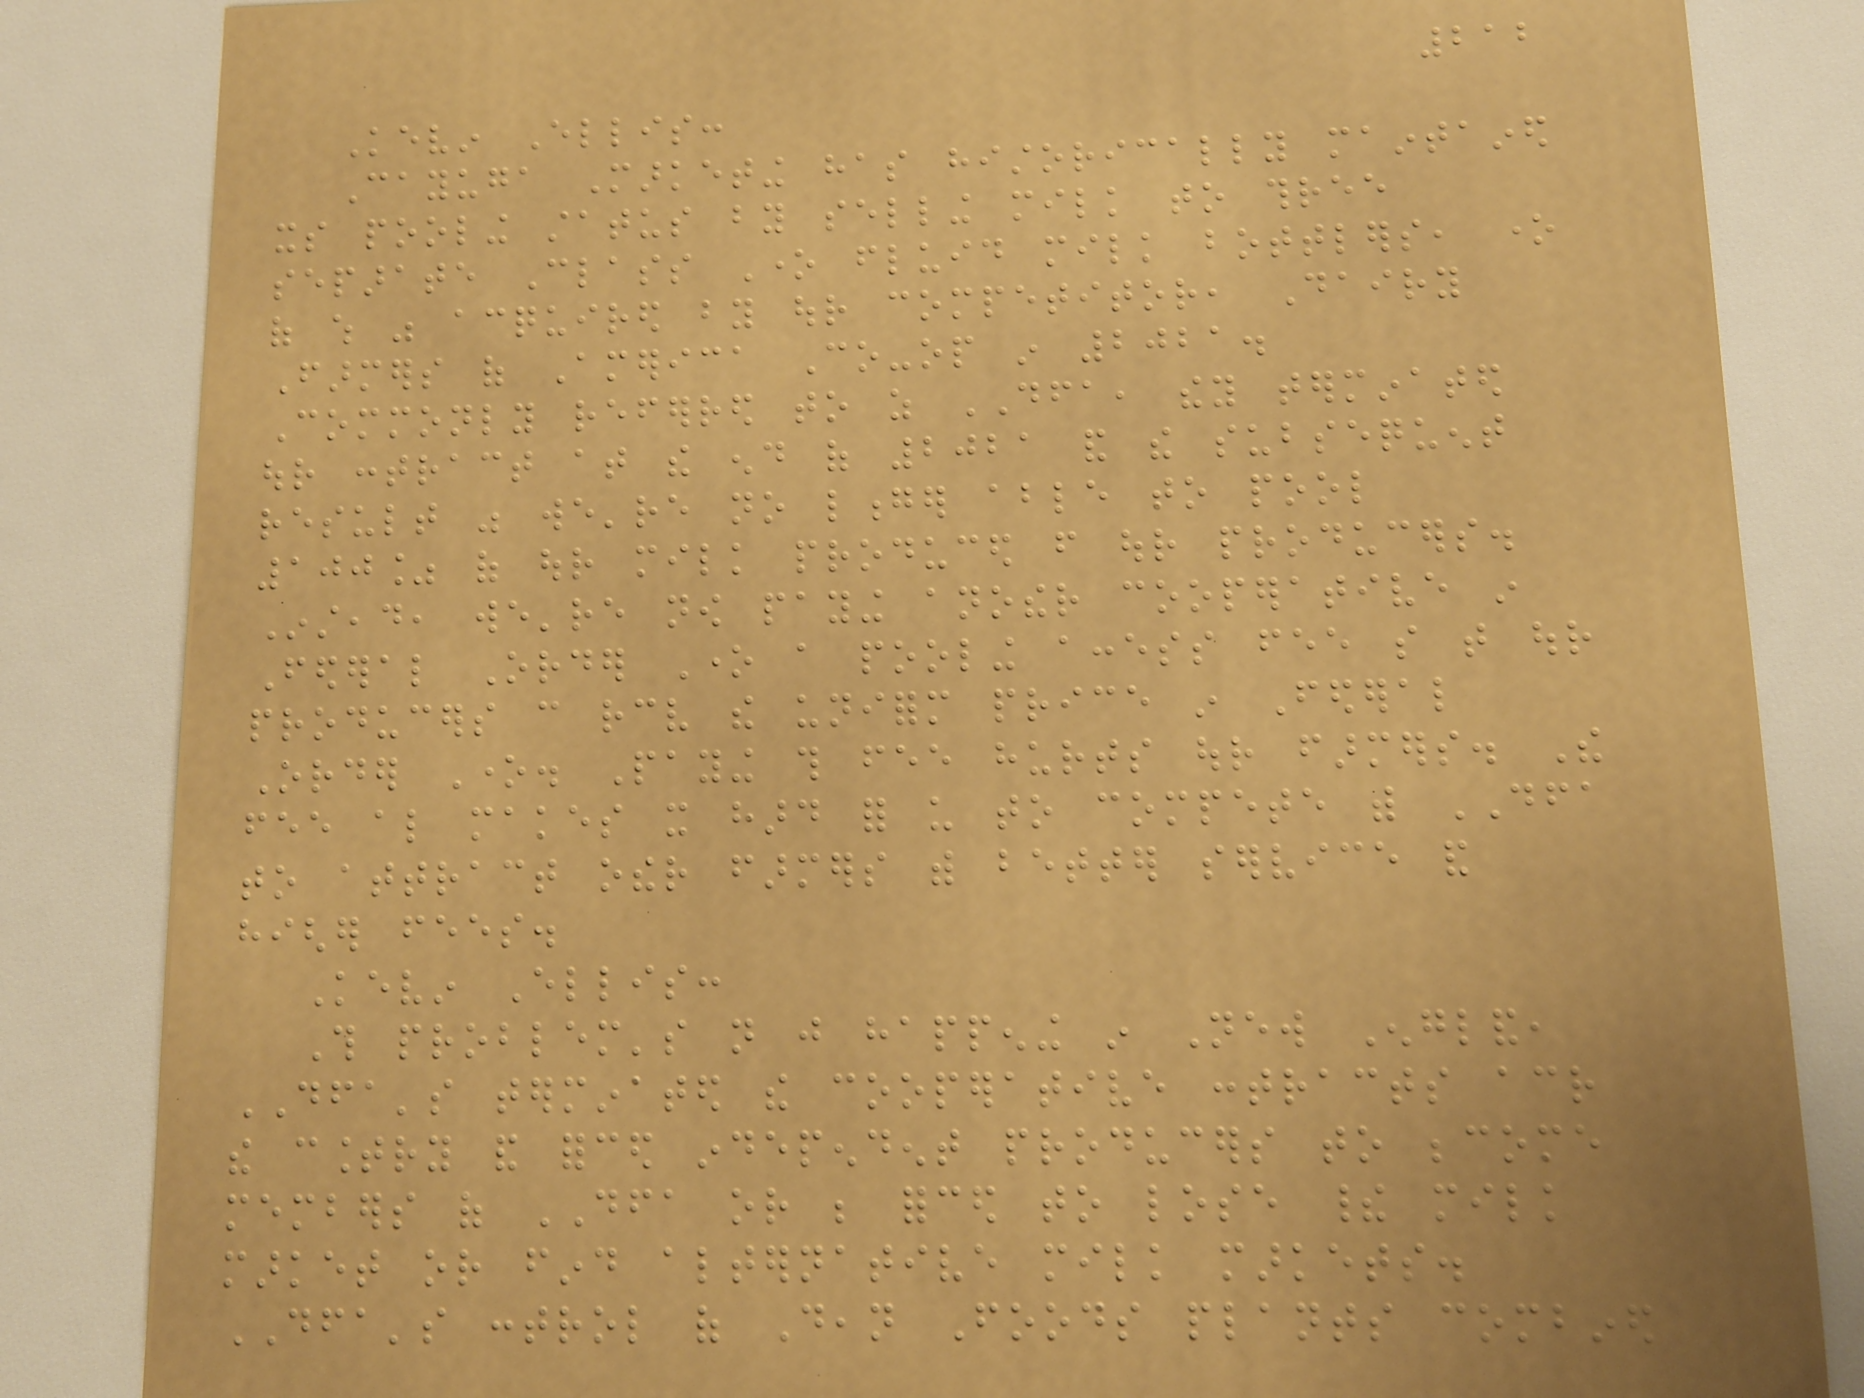212
Kevin Ellis:
Cayuga Marketing has historically maintained
its pooling status by selling milk to three
separate Class One fluid milk bottlers, one
of which was acquired by our competitor, Dairy
Farmers of America Co-op in 2021.
Commonly referred to as DFA, they terminated
our contract at the end of 2021 and the subsequent
result was we're no longer able to pool
100% of our milk produced from our producers.
Instead, we're now paying another cooperative in
Federal Order One a pooling access fee so that our
producers can receive the uniform price in Federal
Order One. Paying this fee hurts our farmers. The
fee also makes it hard for us to compete with DFA
to attract other farmers with better service and
higher fees.
Kevin Ellis:
This problem's not just happening in New England,
DFA's terminated the cooperative contracts across
the country and forced independent producers to become
members of DFA or be forced to lose their milk
market or find alternative milk markets.
DFA's control of Dean Foods plants combined
